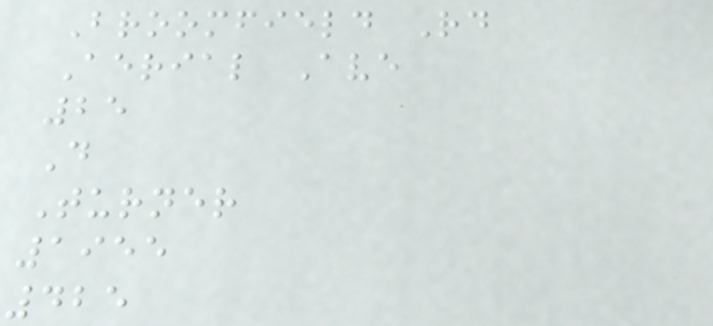Broomfield Rd
Aerial Ave
25
D
Turner
1955
425
